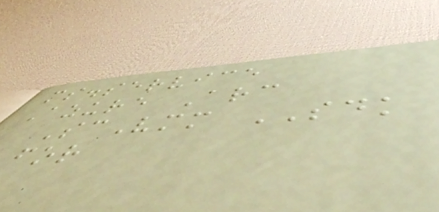ms.service
Azure Arc
ScVmm SDK
for
